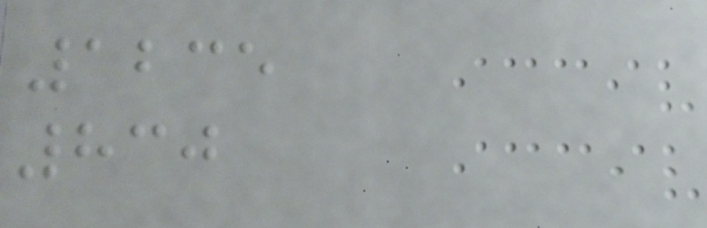1235
830
